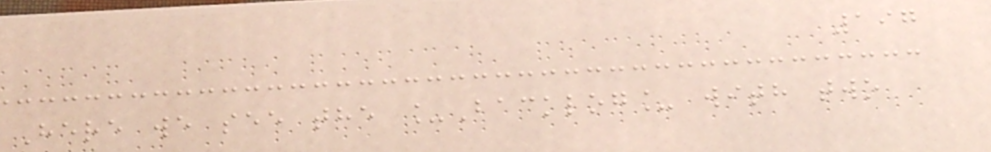197
Here we see the _Backlog_ with two
